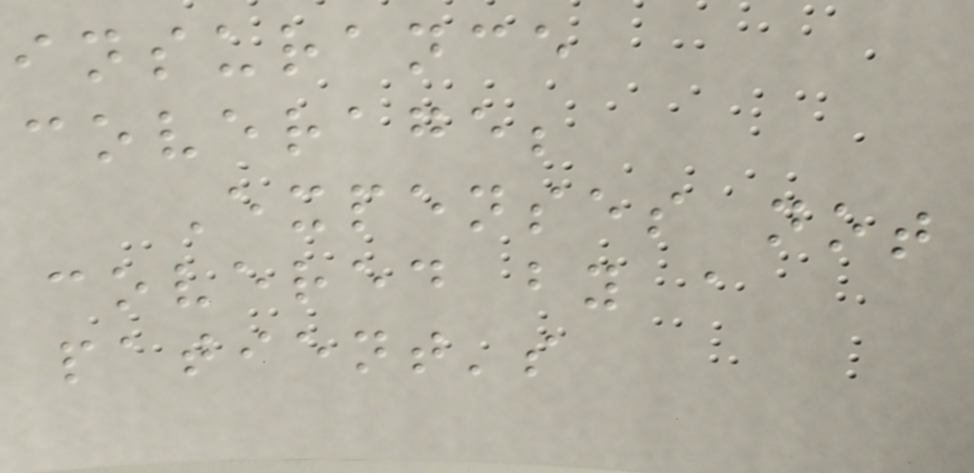insurance
coverage;
Expenses not
covered by a
patient's
